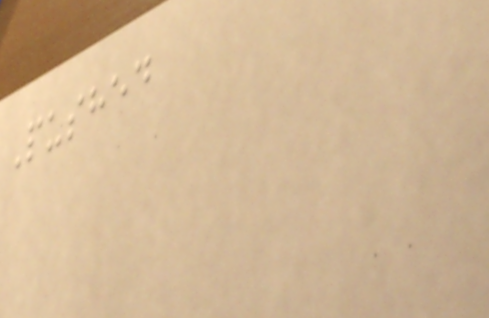Pushed
